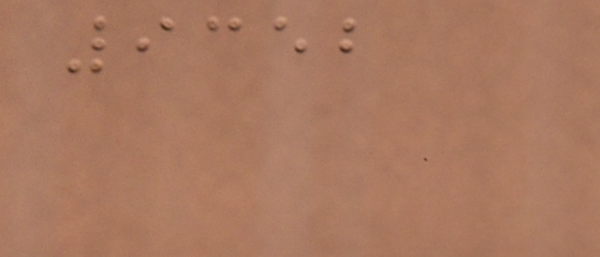9352
